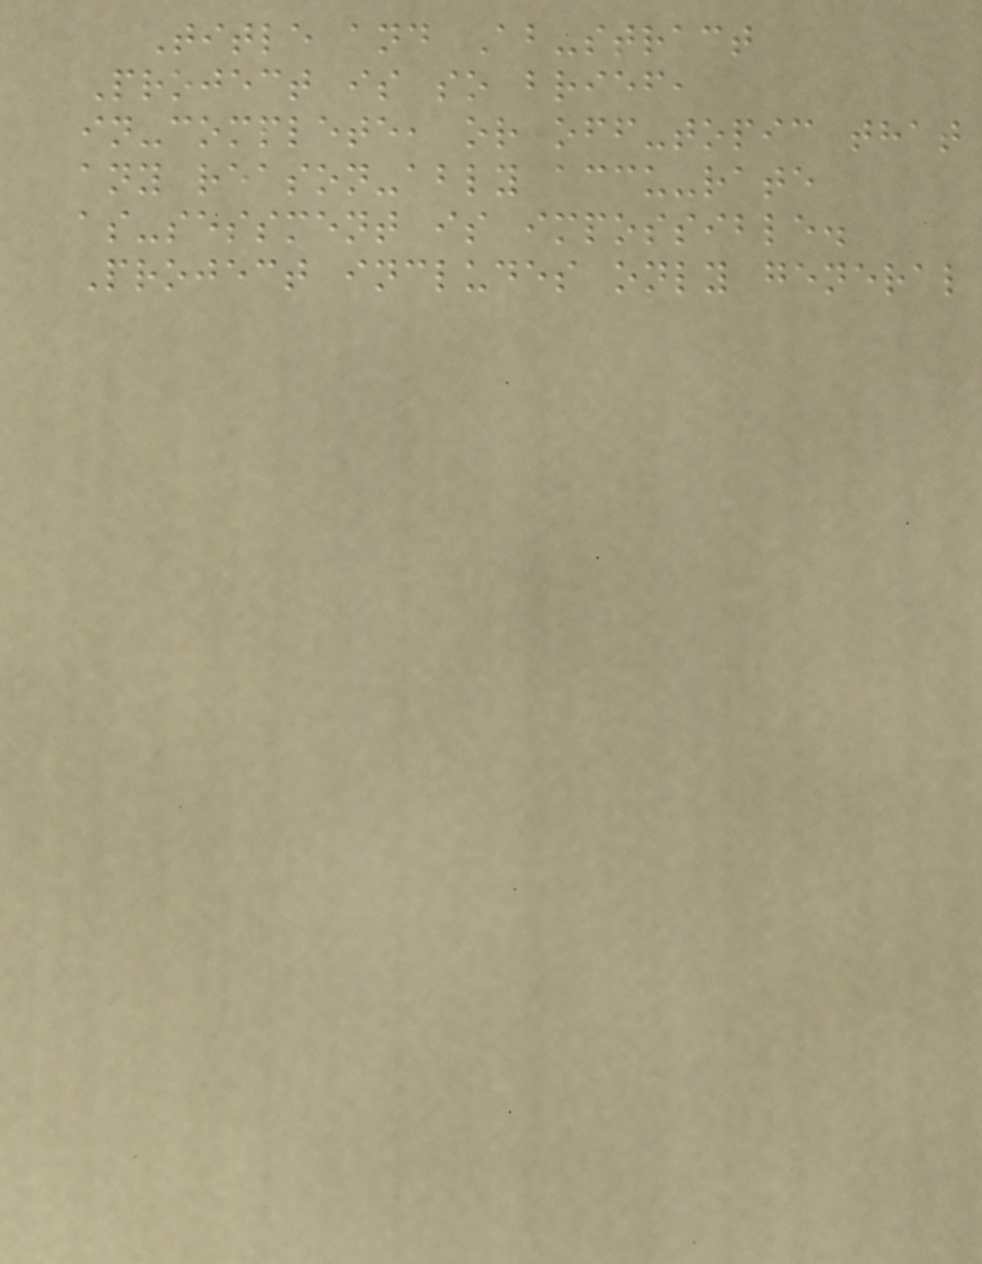Title and Ab-stract
Project is so brief,
in-complete, or off-topic that
any reason-ably accu-rate
as-sessment is impossible.
Project includes only general
